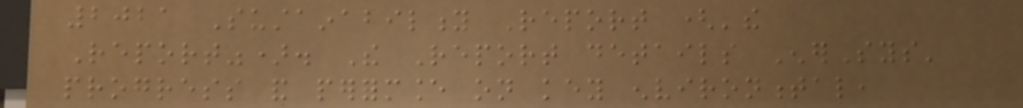2021 Sustainability Report ('the
Report"). The Report details EnerSys'
progress and performance on key environmental,
